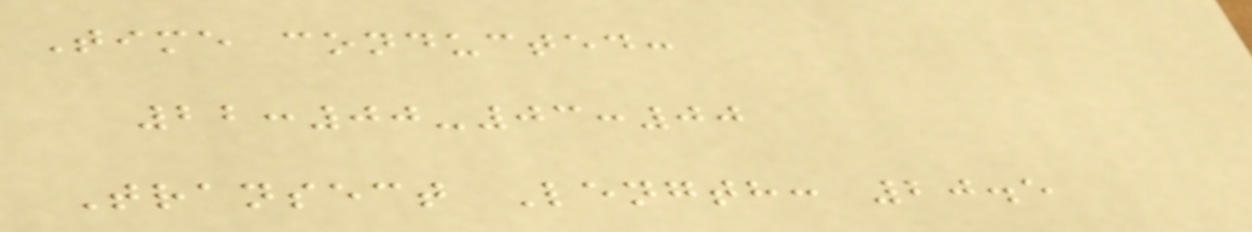Time conducted:
22:00-03:00
Transect Length: 20.5
